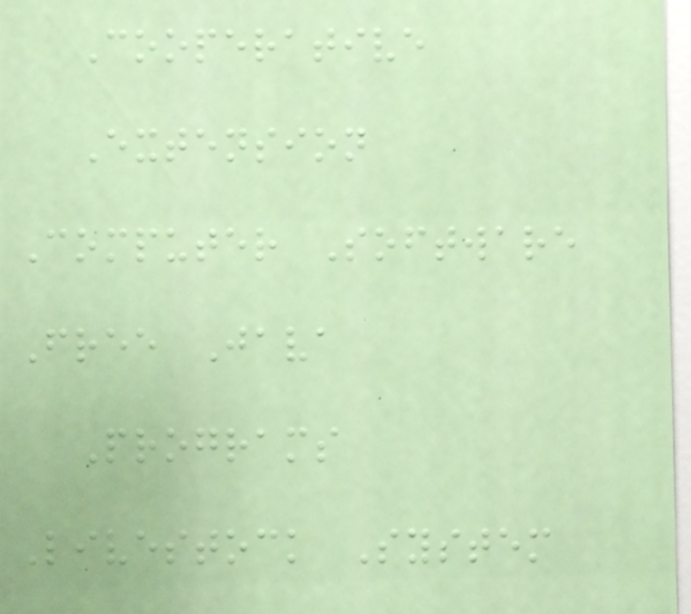Cooperative
Extension
Computer Software
Free Java
Programs
Livestock System
